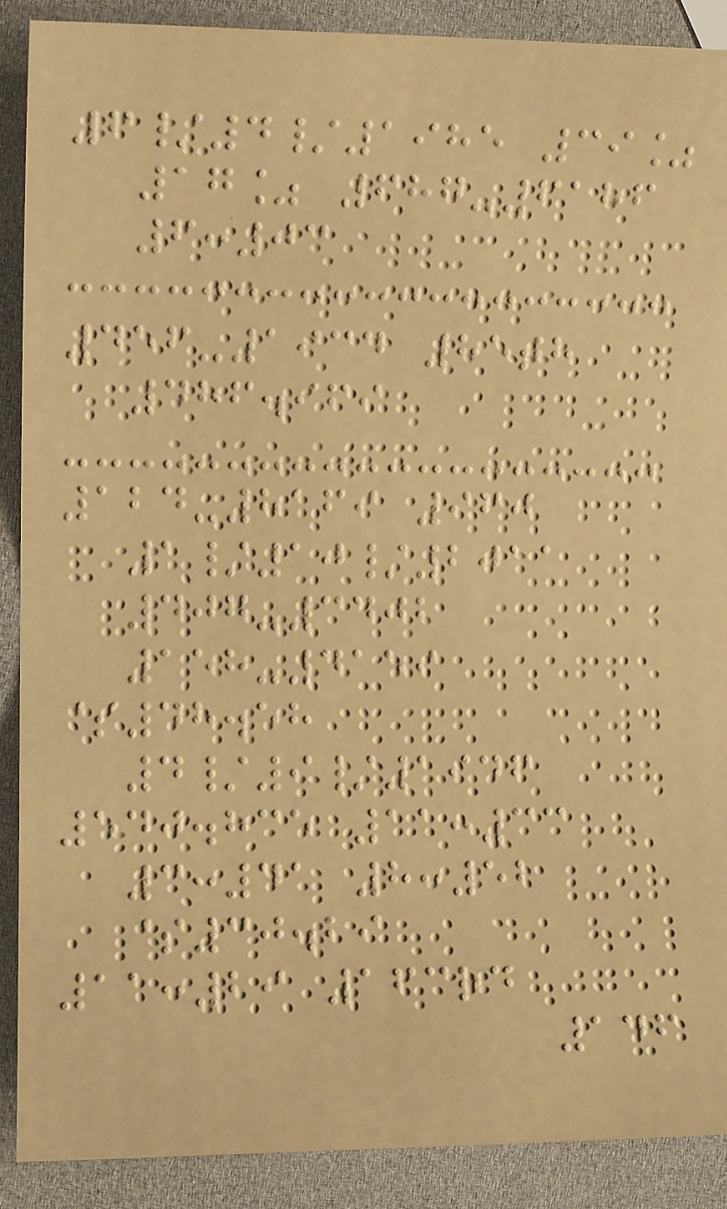6/4/1985 39%
17% 687-6186
6:03
456-1934 85th
486.969
124-8169 960
1/10/2011
407-3402
158-4159
$48.58
4/9/1946
540.835 11:33
3:41 8:52
$30.29
11:29 163rd
146
